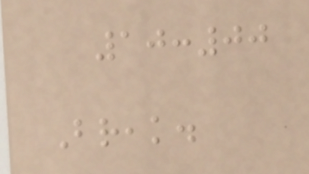10:00
Break.
